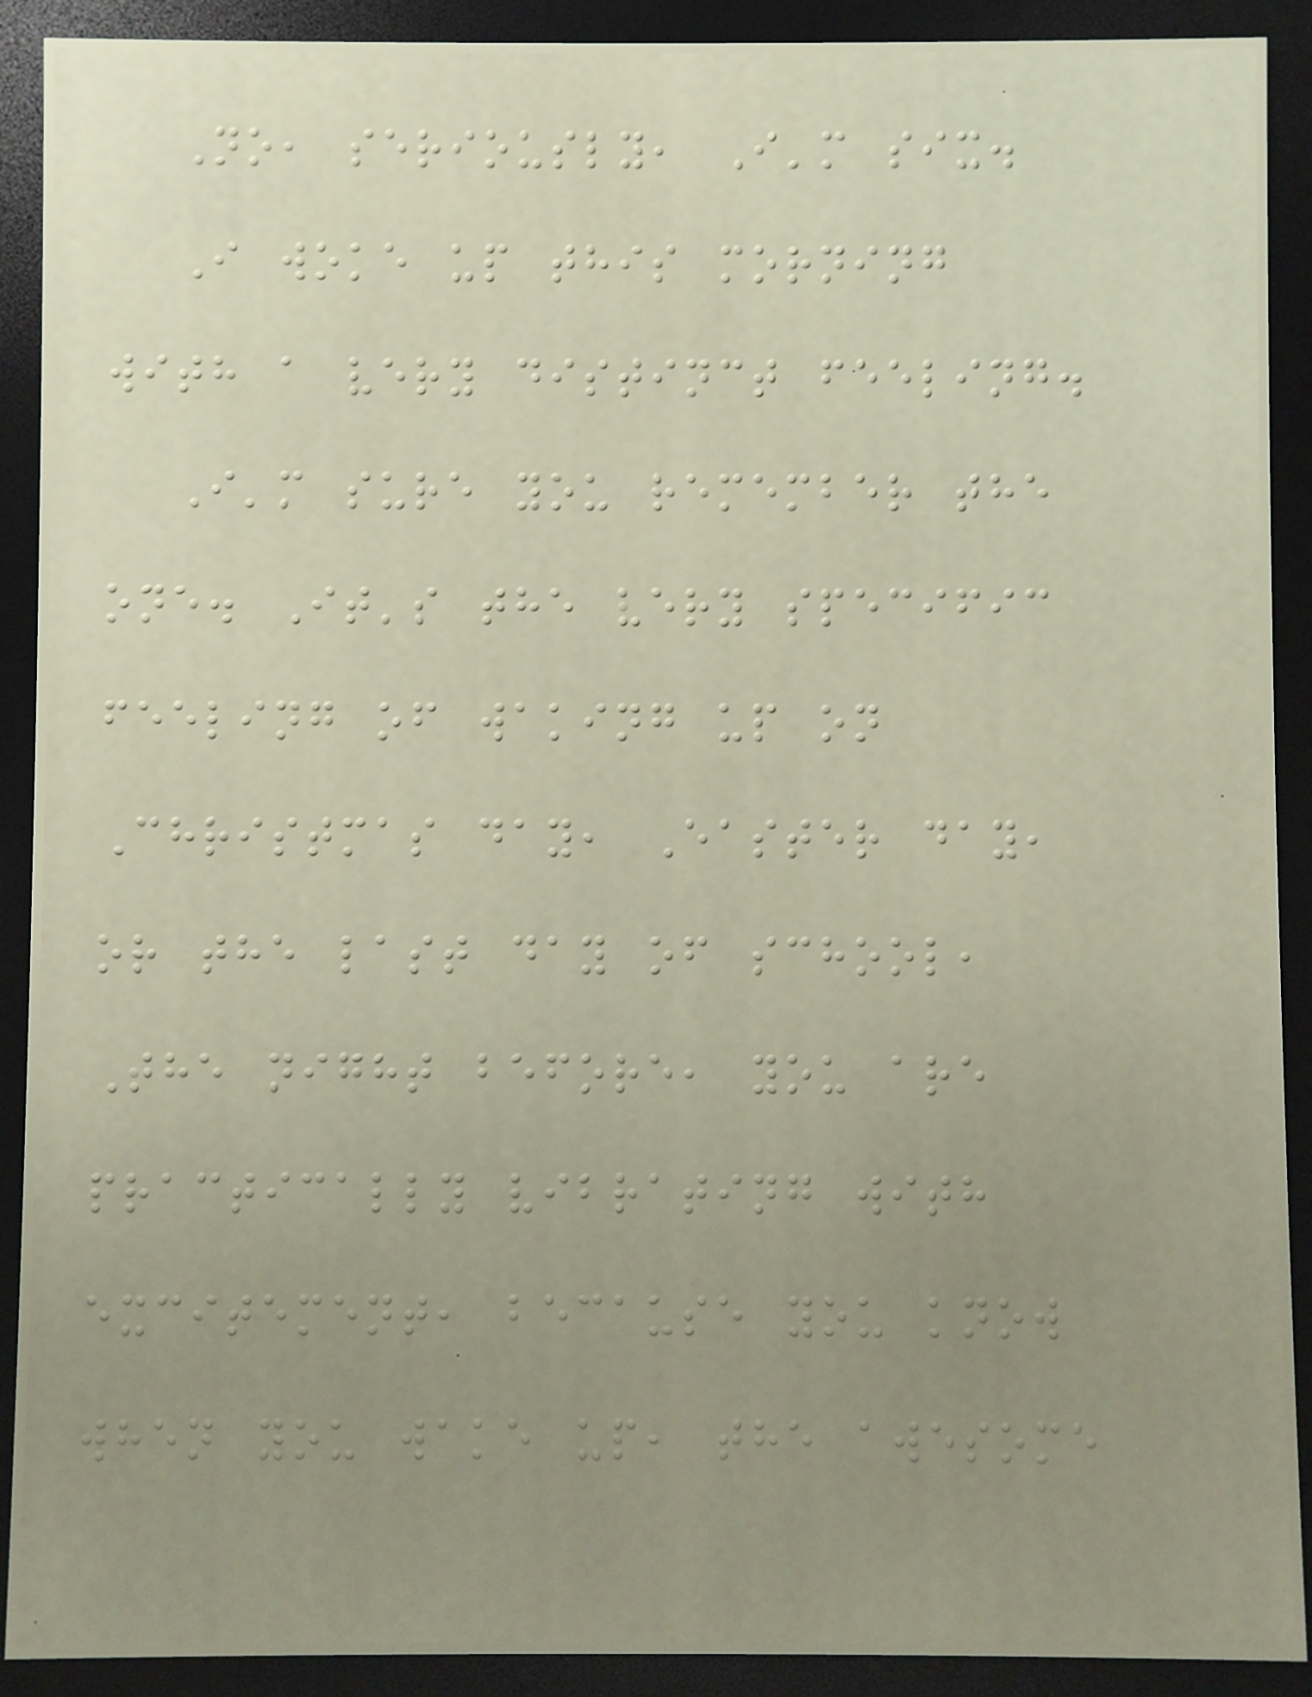No, seriously, I'm six.
I woke up this morning
with a very distinct feeling.
I'm sure you remember the
one. It's the very specific
feeling of waking up on
Christmas day, Easter day,
or the last day of school,
The night before, you are
practically vibrating with
excitement, because you know
when you wake up, the awesome
